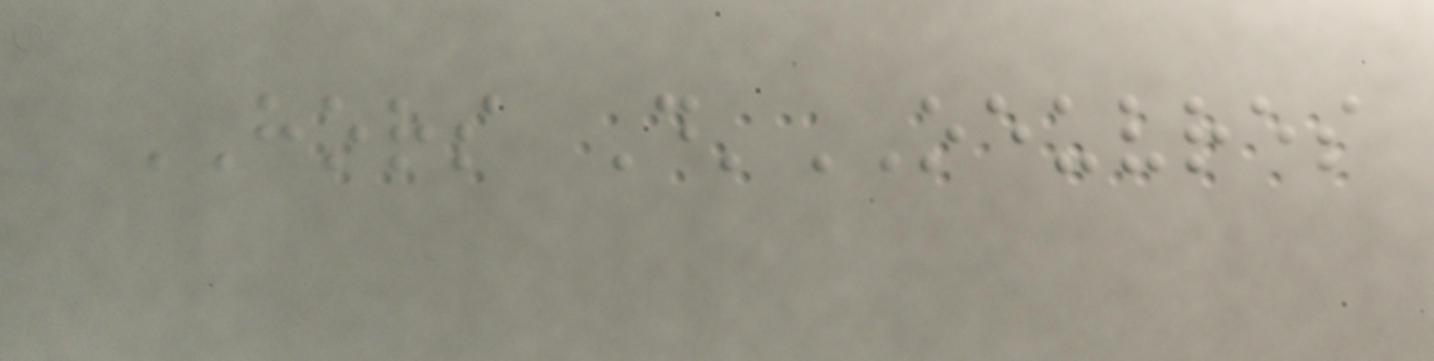HORS D'OEUVRES
